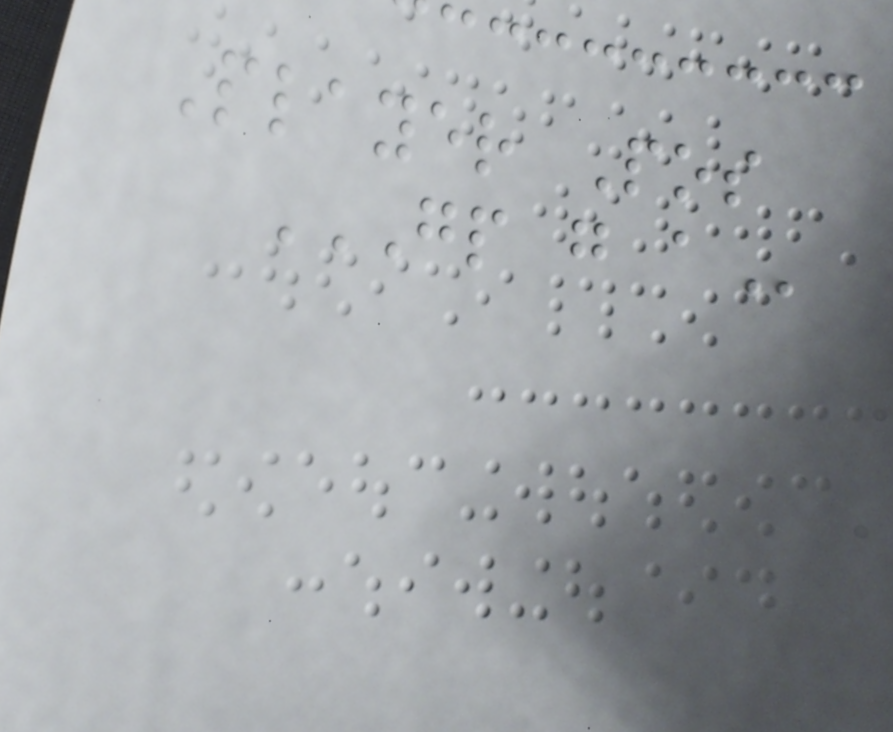Player Pos
GP G A
